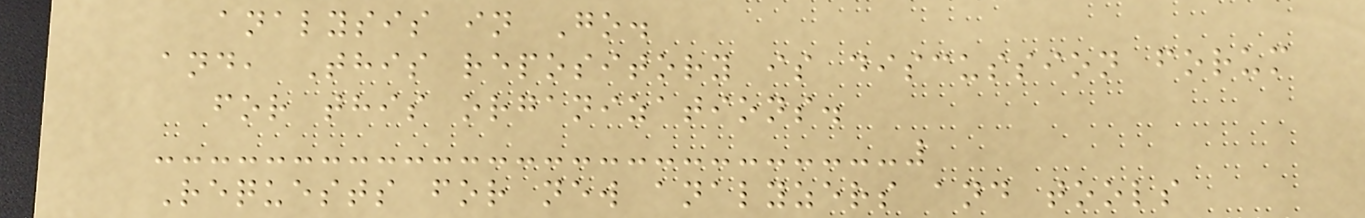analysis in Go.
and, This repository is discussion forum
for this organizations.
Requests for new analyzers and tools
